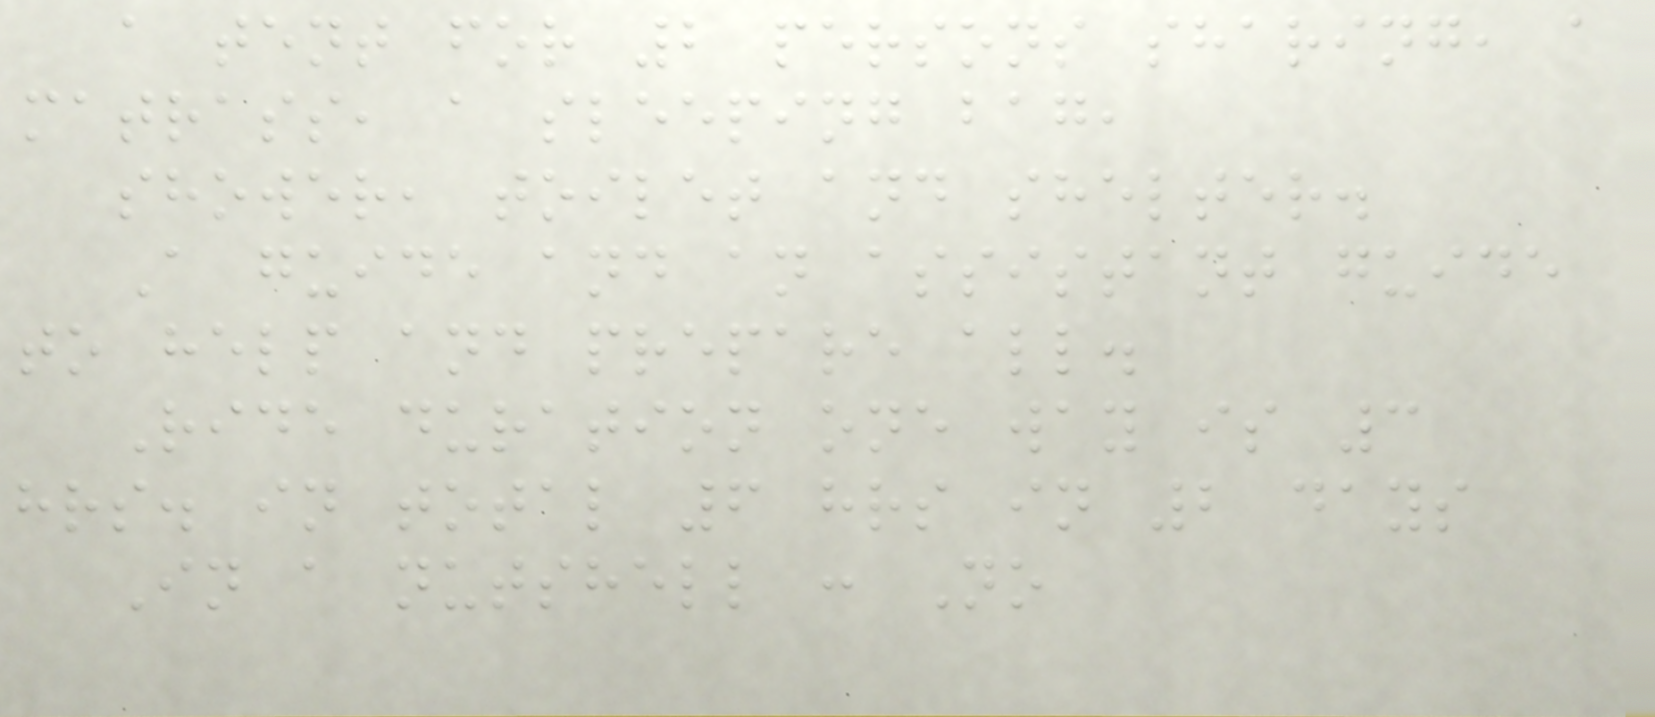a tent for 2 persons sharing, a
matrass, a sleeping bag,
shower, toilet and shelter.
A guide and an assistant guide
to help and prepare all.
Ride duration one way is 3
hrs. in total 6 hrs in 2 days
In a nutshell : No
